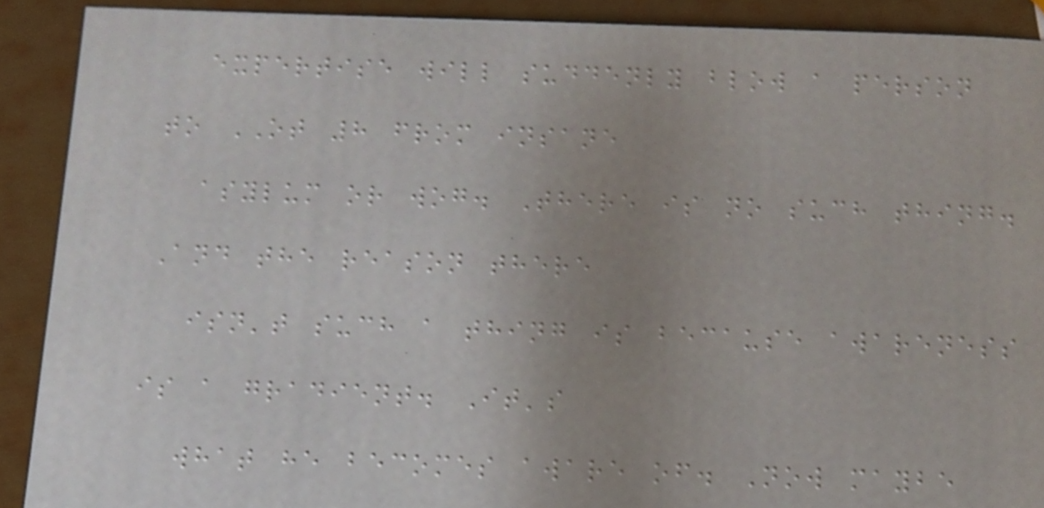expertise will suddenly blow a person
to OT 8 from insane
asylum or wog. There is no such thing.
And the reason there
isn't such a thing is because awareness
is a gradient. It's
what he becomes aware of. Now maybe
